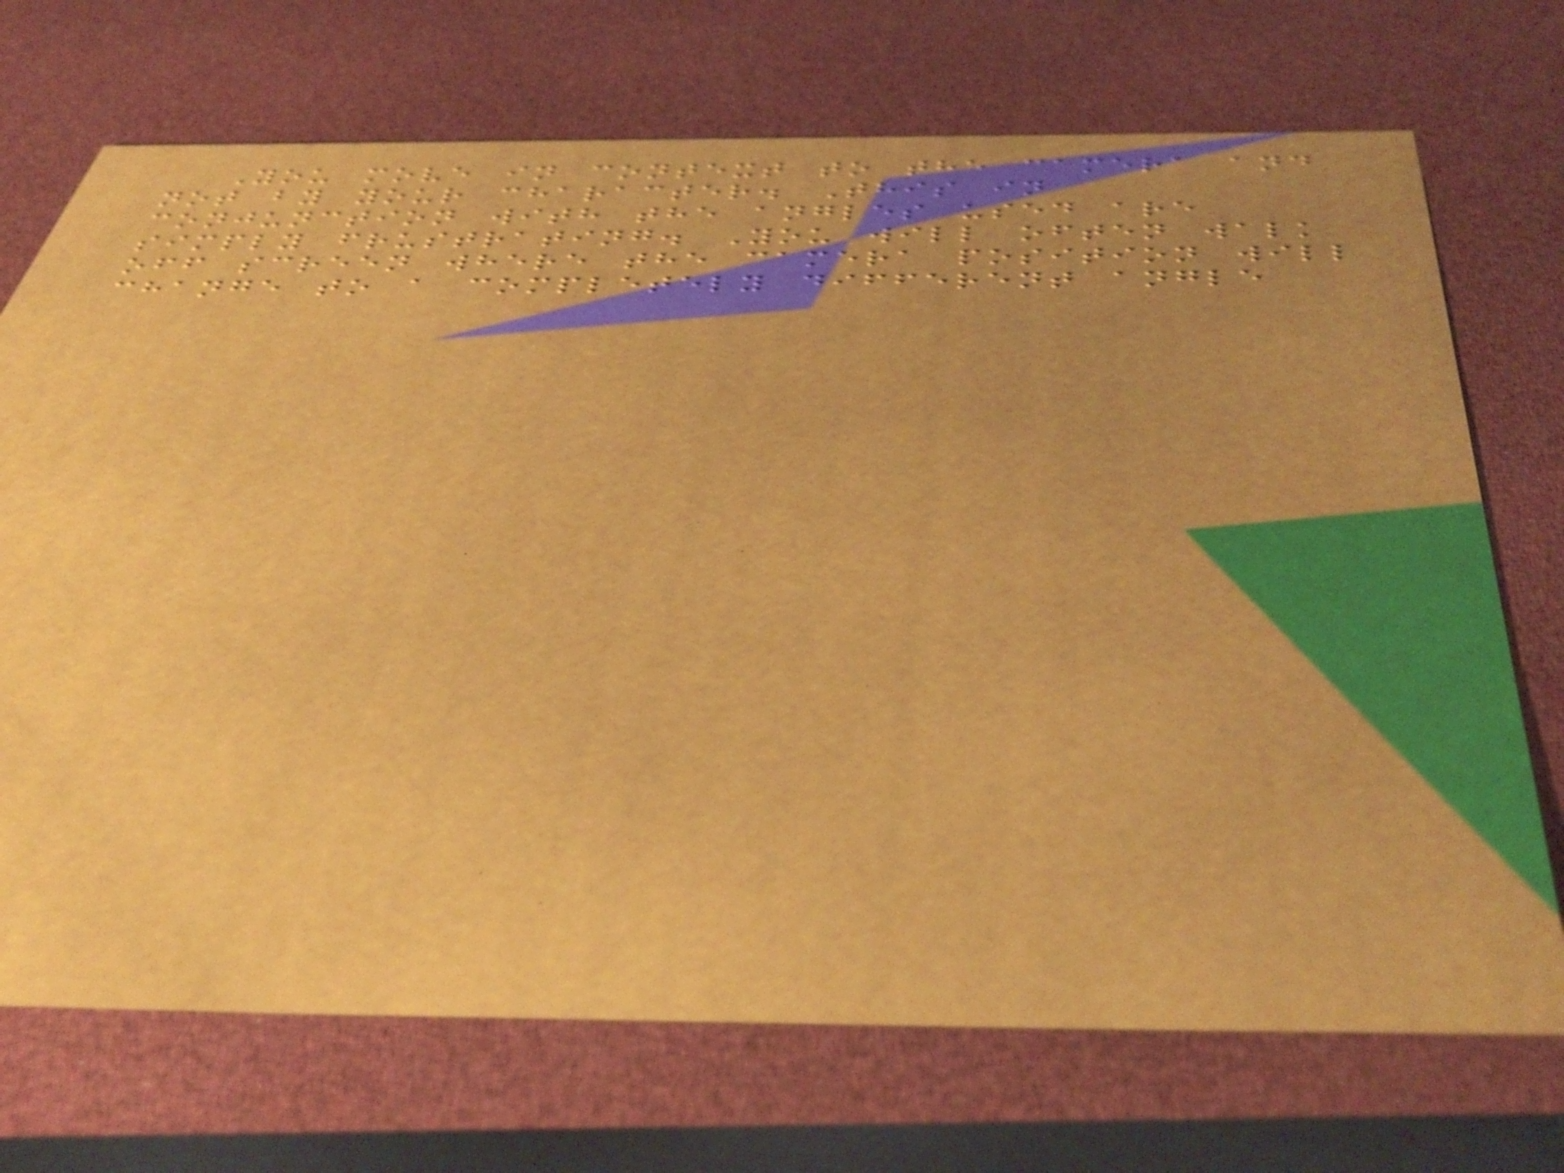You move in context to the camera and
not by your character. This in
conjunction with the angles used are
simply frustrating. You will often walk
off screen where the camera position will
change to a completely different angle
